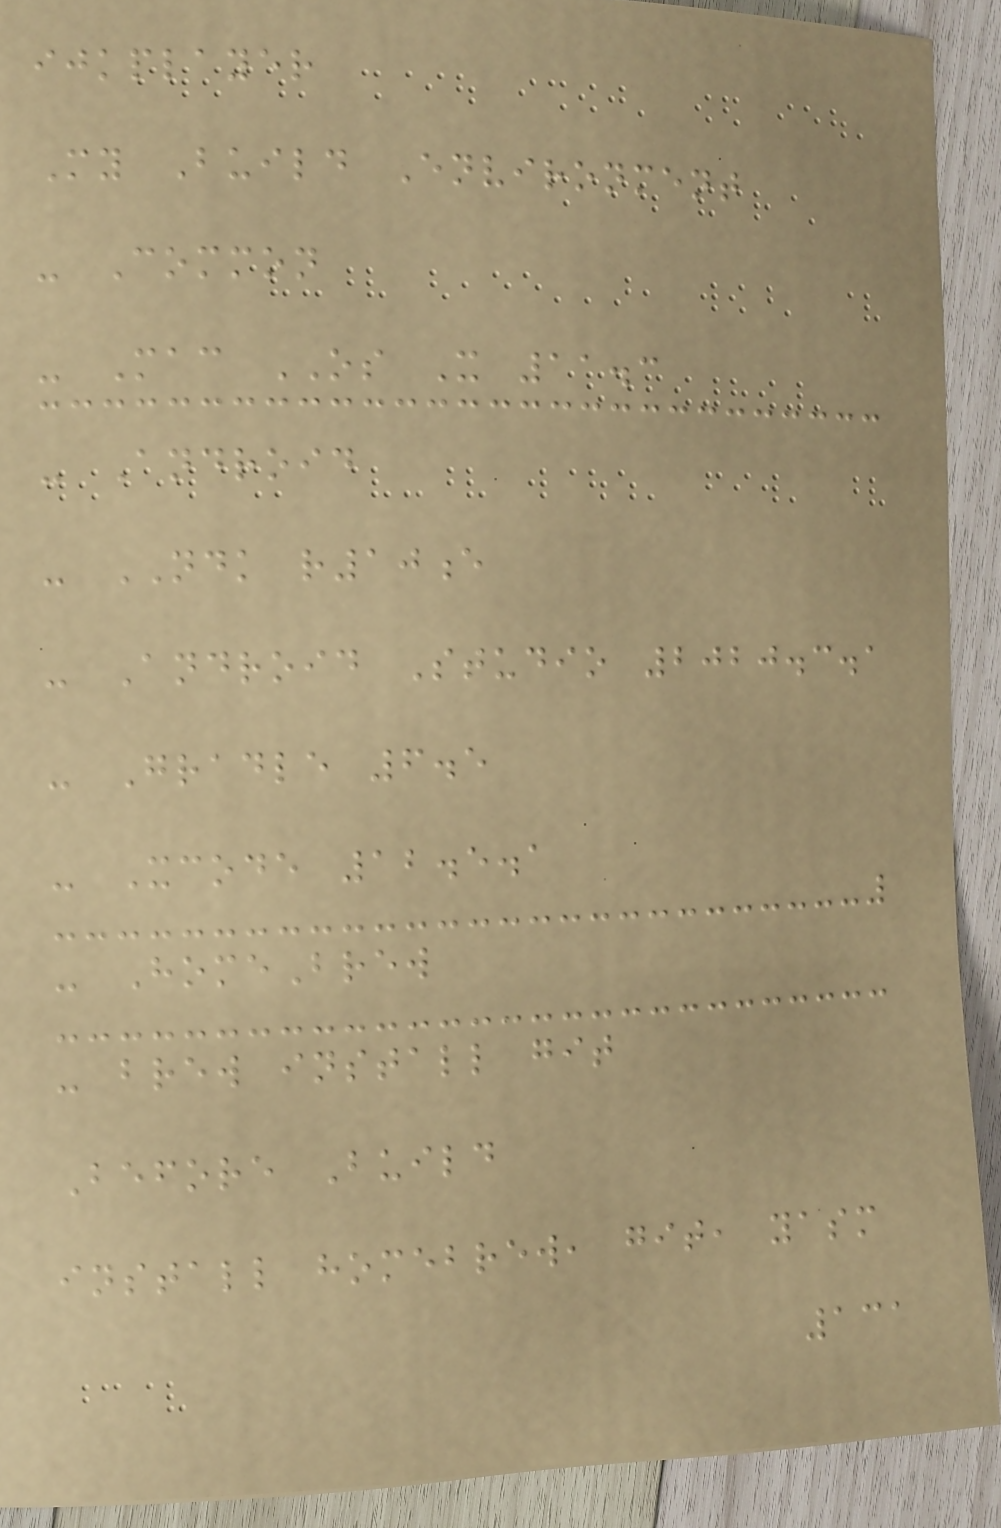ijkplayer
My Build Environment
- Common
- Mac OS X 11.3
- Android
- NDK r10e
- Android Studio 2020.3.1
- Gradle 6.5
- Xcode 12.5.1
- HomeBrew
- brew install git
Before Build
install homebrew, git, yasm
131
